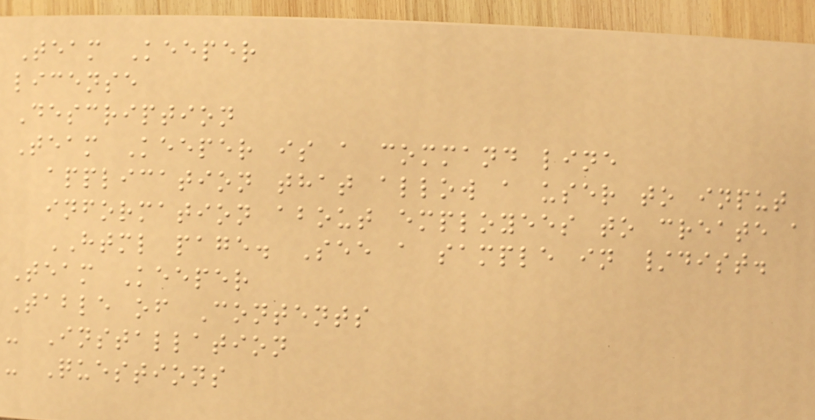Team Keeper
license
Description
Team Keeper is a command line
application that allow a user to input
information about employees to create a
HTML page. See a sample in /dist.
Team Keeper
Table of Contents
- Installation
- Questions
